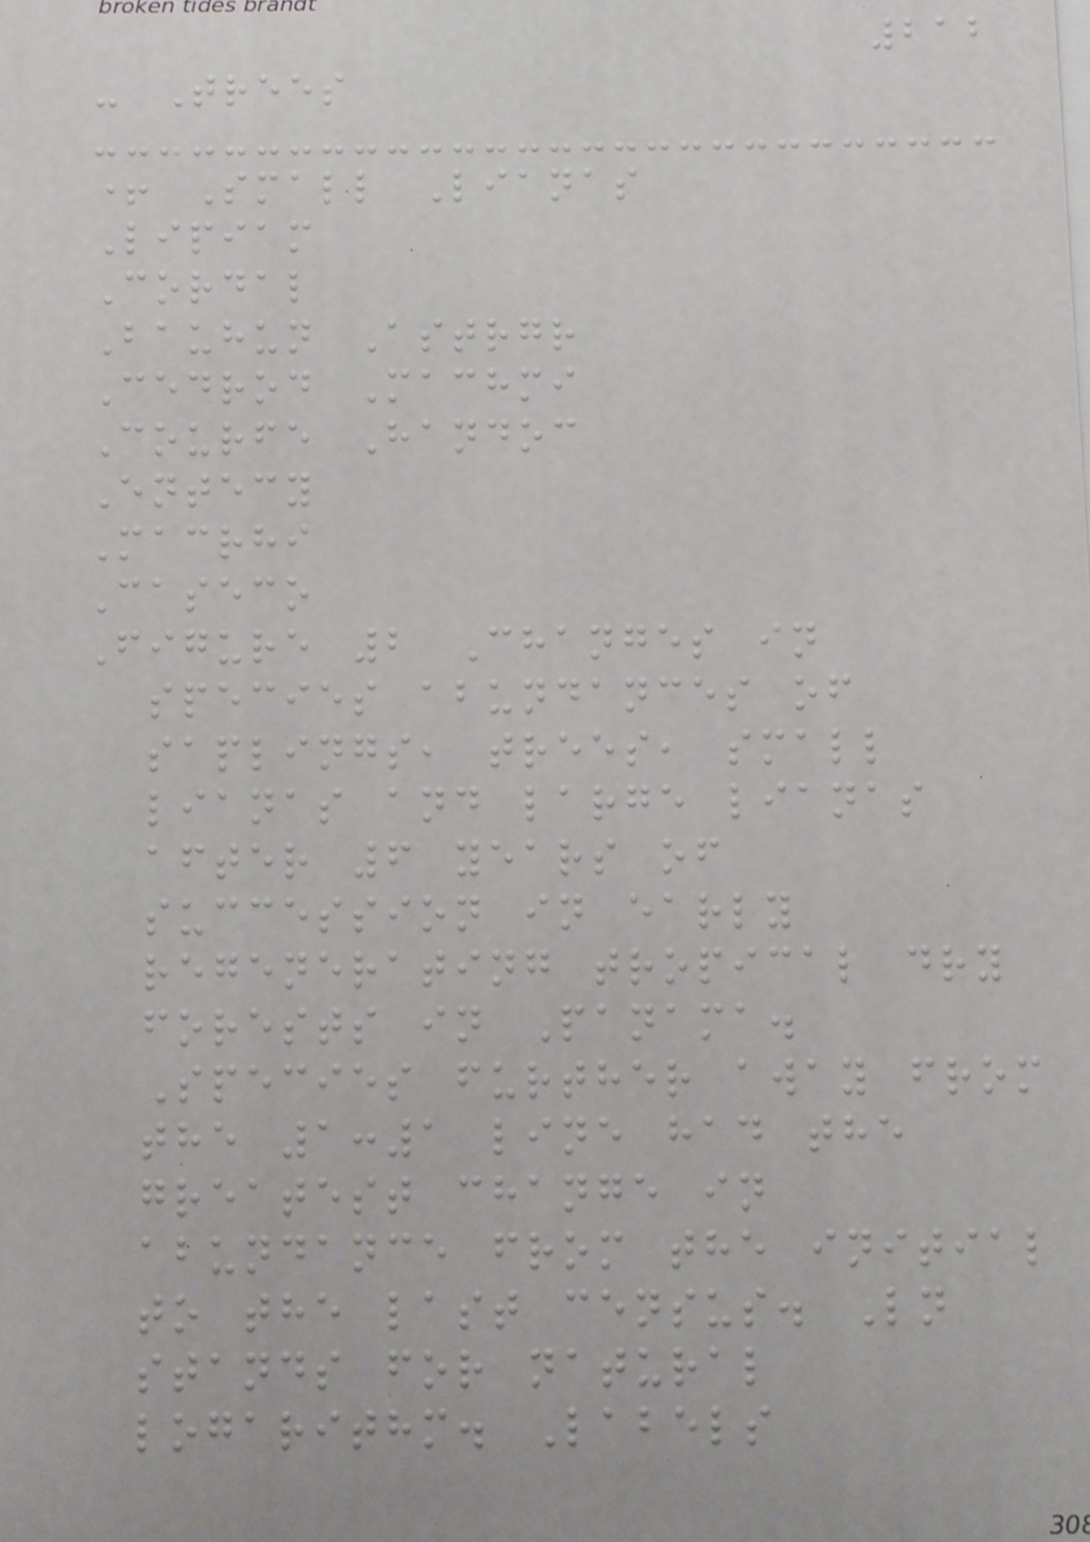212
- Trees
+ Small Lianas
Lipiam
Cordal
Bauhun Astrgr
Cedrod Machmi
Courfe Handoc
Entecy
Macrhi
Caseco
Figure 2 Changes in
species abundances of
saplings, trees, small
lianas and large lianas
after 6 years of
succession in early
regenerating tropical dry
forests in Panama.
Species further away from
the 1:1 line had the
greatest change in
abundance from the initial
to the last census. Ln
stands for natural
logarithm. Labels
